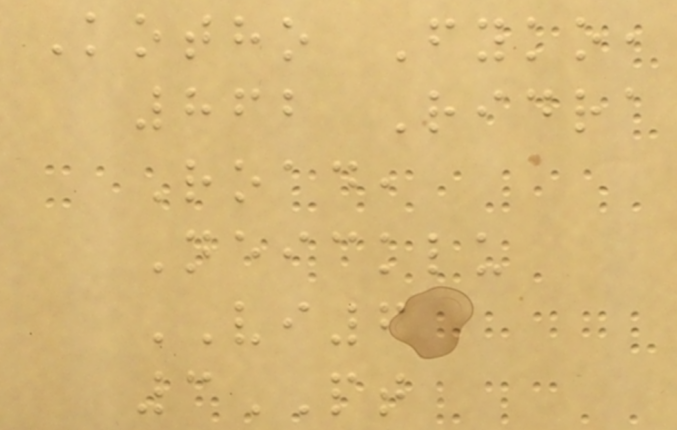Kotho Fyko,
862 Ridra
Road,
Neicklu
VI6
3PT
